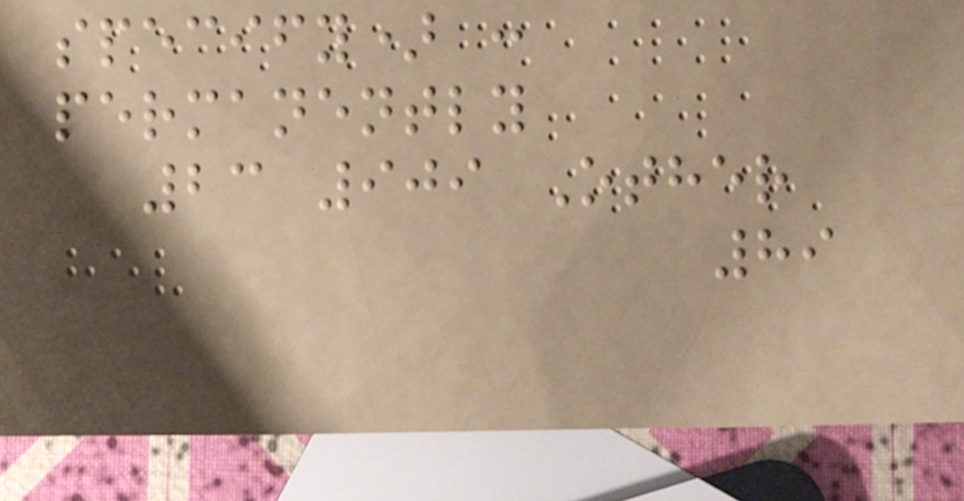specify) :
permanently
23 909 Other
89
